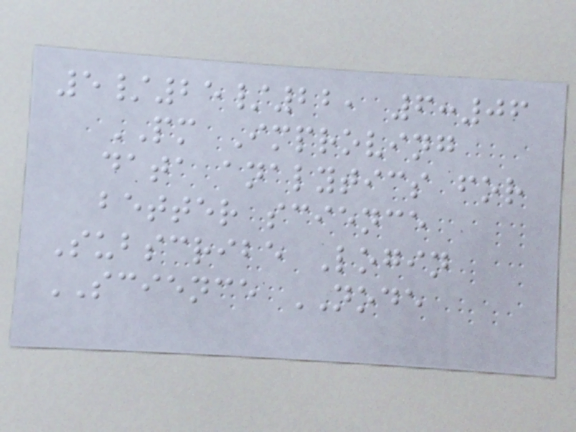5/25/22, 6:06
PM Improving
data analytics for
better science
Subscribe Login
SCIENCE NODE
